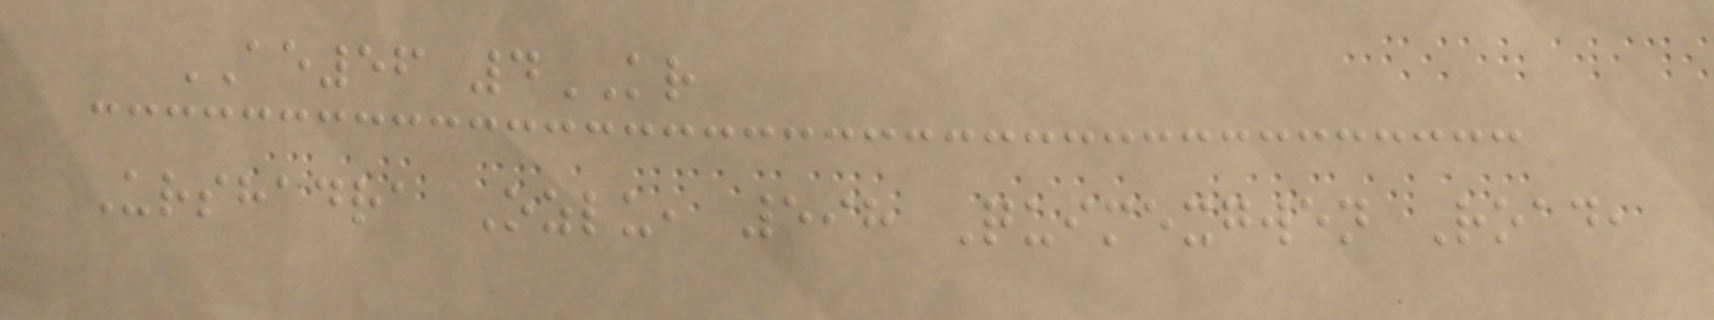AE56 4KR
Urshadra Ozlu, 598 Quimexgwen Road,
